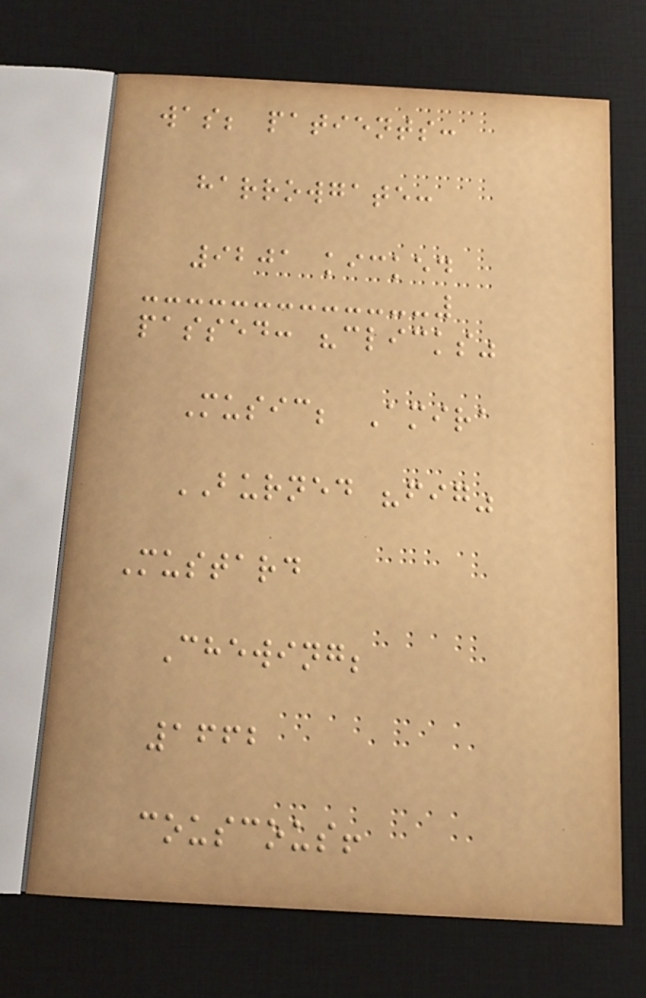was; patients:
harrowgate:
9201 kicked
passed: "clicks"
Music; Amira
BURNED "fig"
Mustard
Chewing;
1662
couscous!
